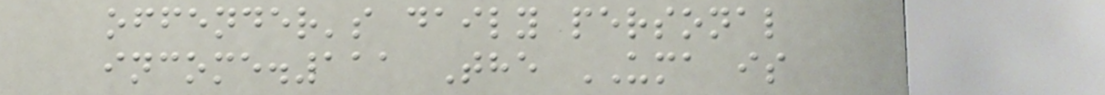offender's daily personal
income.111 The UMA is
